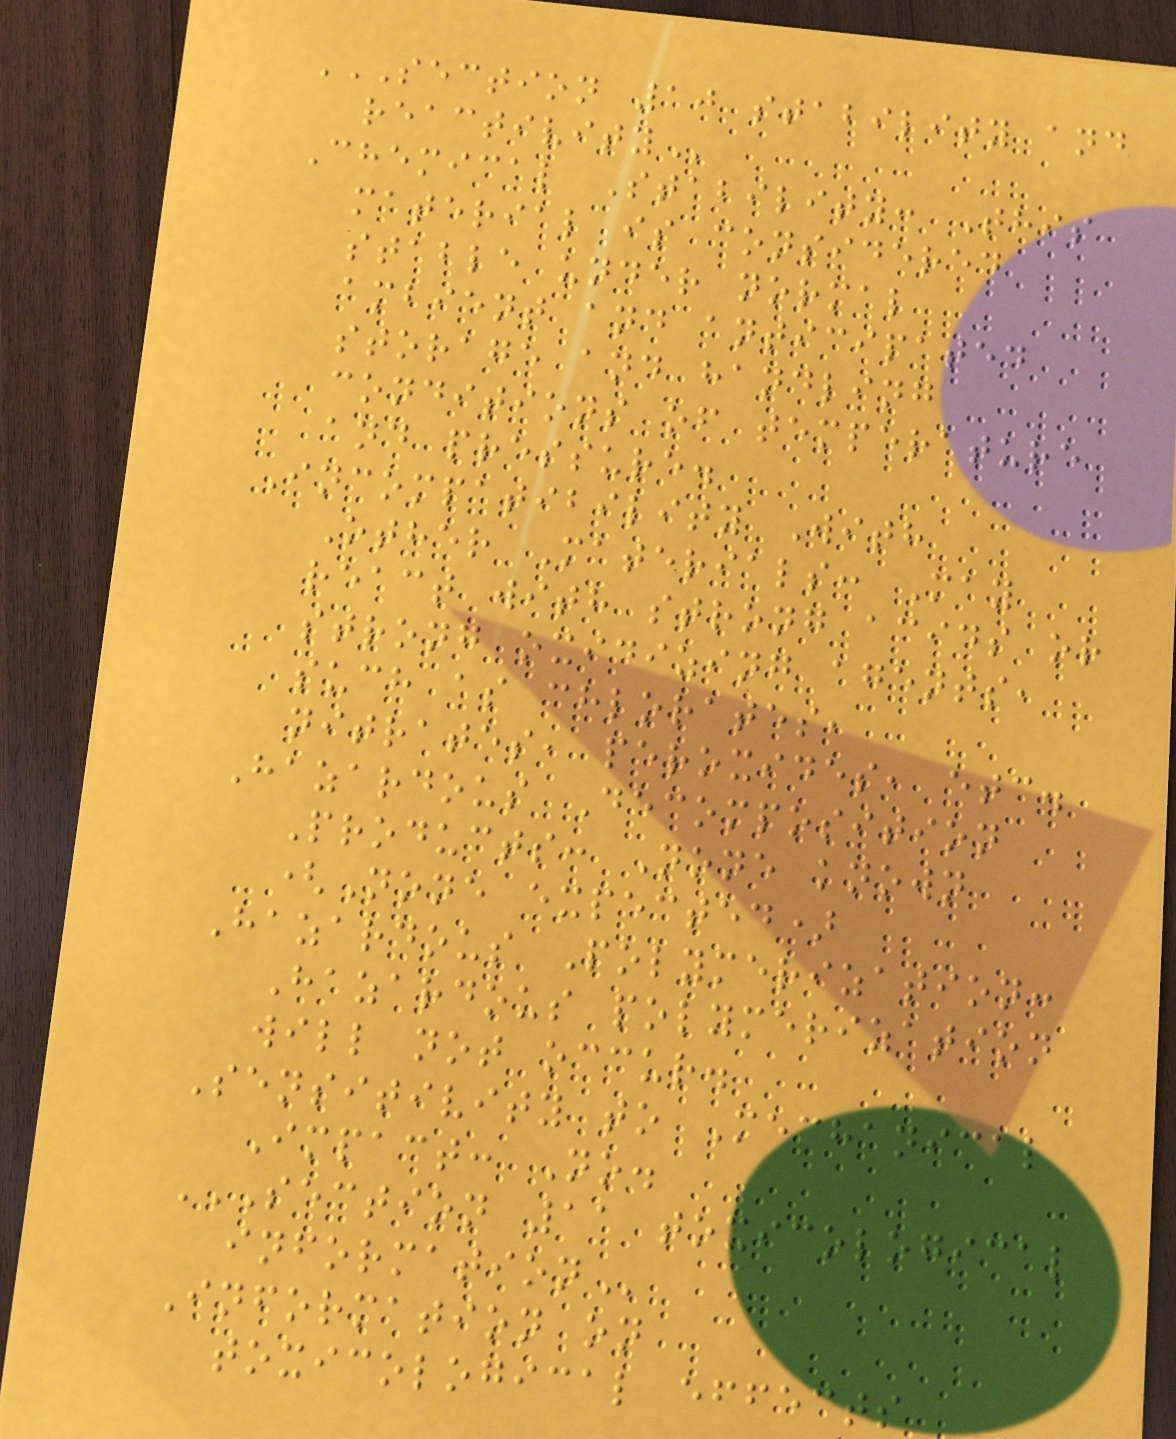SECTION 10 STABILITY AND
REACTIVITY
Chemical Stability: This
material is considered
stable under normal
ambient and anticipated
storage and handling
conditions of temperature
and pressure.
Incompatibility With
Other Materials: May
react with strong acids or
strong oxidizing agents,
such as chlorates,
nitrates, peroxides, etc.
Hazardous Decomposition
Products: None known
(None expected)
Hazardous Polymerization:
Hazardous polymerization
will not occur.
Sensitivity to Mechanical
Impact: No.
SECTION 11 TOXICOLOGICAL
INFORMATION
Information on
toxicological effects
